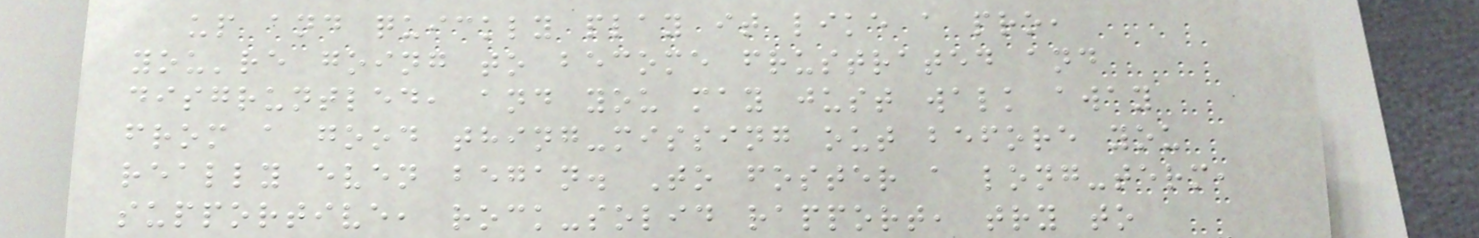up and quickly play it like a pro,
you're going to become frustrated and
disgruntled, and you may just walk away
from a good thing-missing out before you
really even began. To foster a long-term,
supportive, rock-solid rapport, try to
